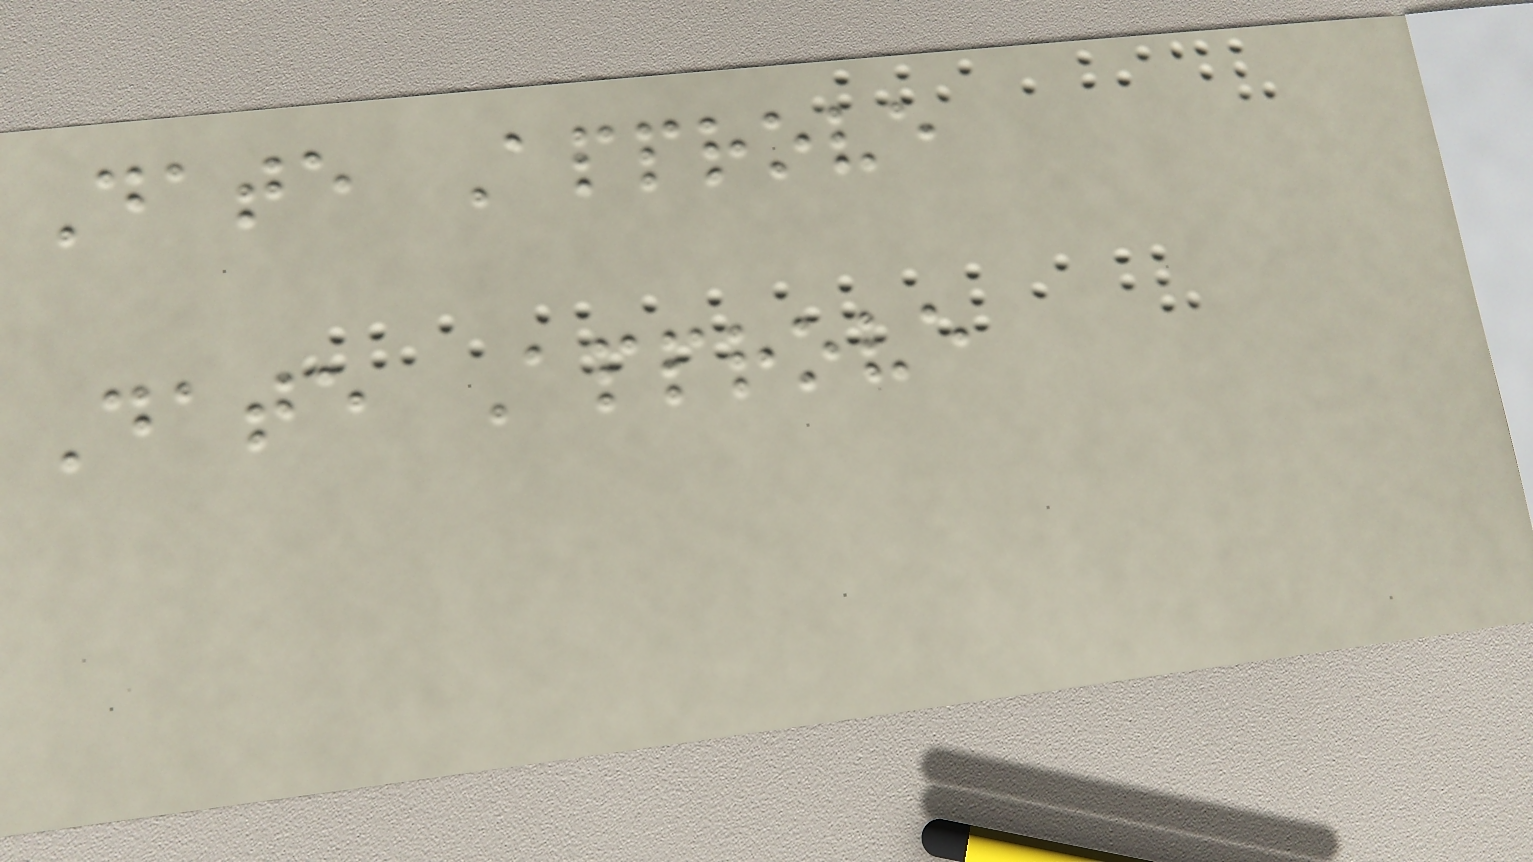Date Approve
Date Approve
